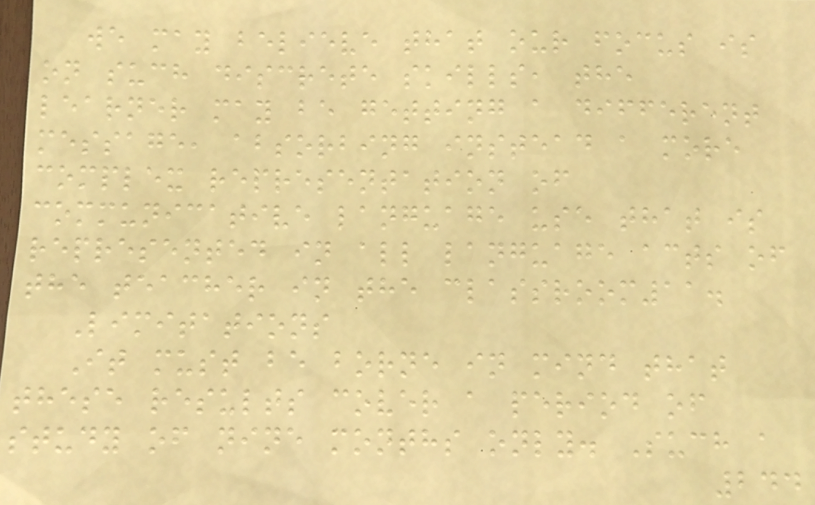we may believe that our focus is
on such discrete skills, the
learner may be getting a different
message, absorbing instead a more
complex representation of
communicative language use that is
represented in all language acts of
the teacher in the classroom11.
Limitations
It must be borne in mind that
these results cover a period of
study of nine months only. Such a
244
